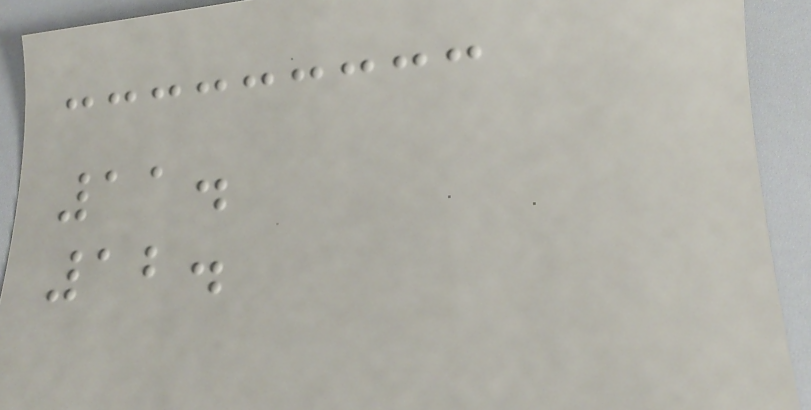11.
12.
